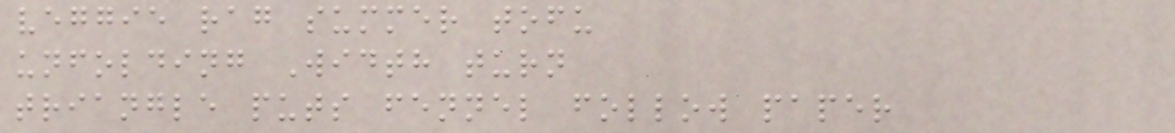veggie rag summer tofu
unfolding Width turn
triangle puts fennel follow paper
